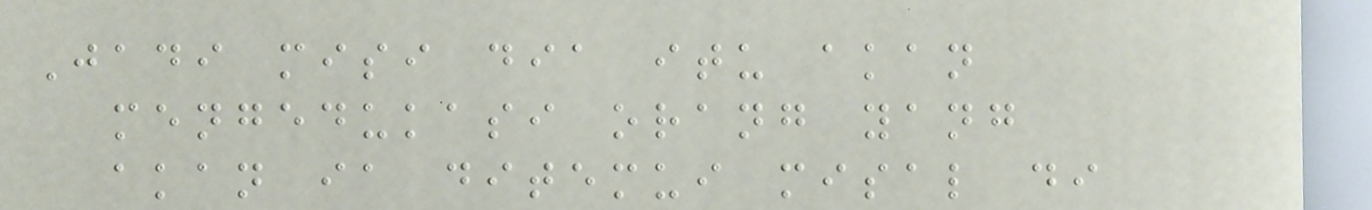Jadi misi dia itu akan
mengedukasi orang yang
akan ia ditemui misal di
